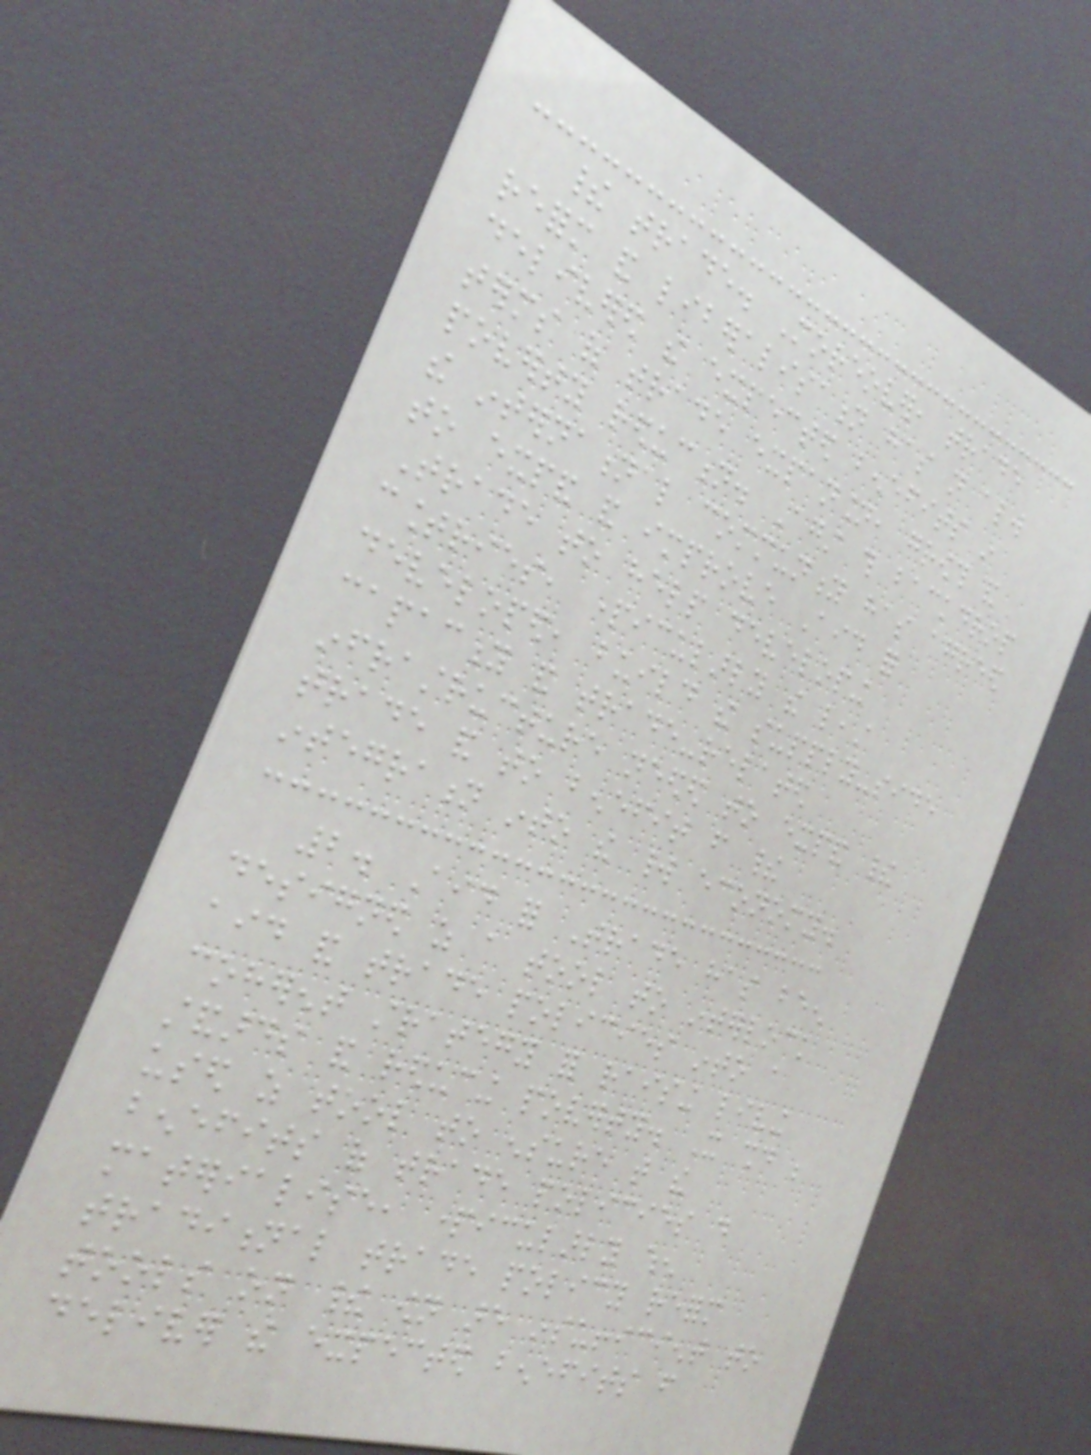their trade. Moreover, trade
reform and liberalisation has not always
delivered the expected benefits in
terms of trade expansion, growth and
poverty reduction. Against this backdrop
the international community has agreed
to expand and improve Aid for
Trade to help developing
countries, particularly the least
developed, build the supply-side
capacity and trade-related
infrastructure needed to expand their
trade and to benefit from their
integration into the world economy.
2. Aid for Trade has been
designed as a tool to interlock
aid and trade policies into a
coherent strategy for raising living
standards and reducing poverty. It should be
used as tool to ensure that the
benefits of trade policies do
materialise, particularly when
traditional trade policy reform
tools on their own are insufficient to
deliver the expected benefits from
